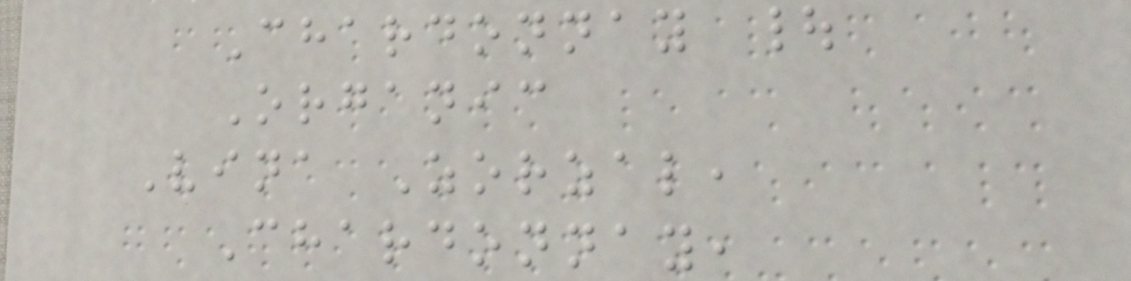Chardonnay |
Organic
Vina Zorzal,
Chardonnay,
